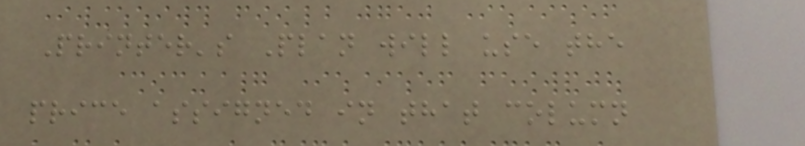Printer's Plan will use the
price assigned in that column
